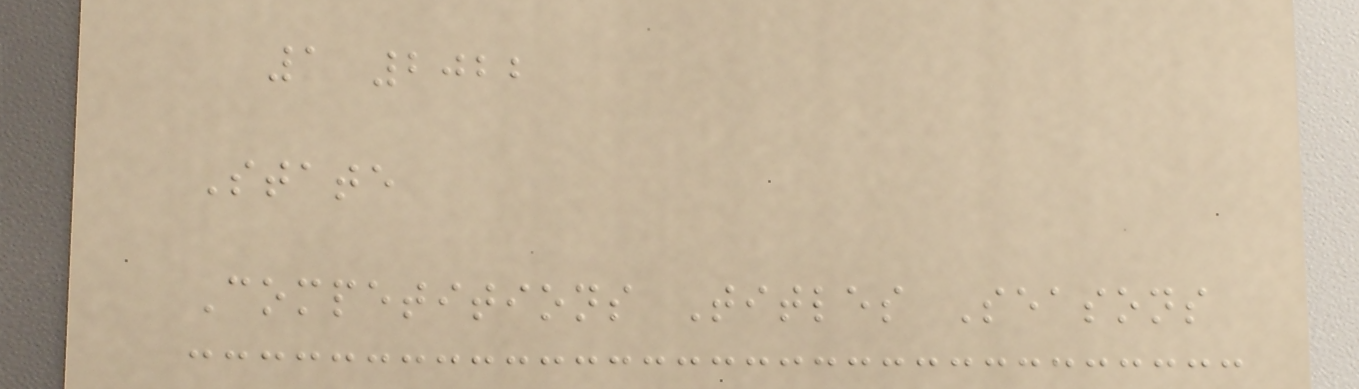1 2022
State
Competitions Titles Seasons
